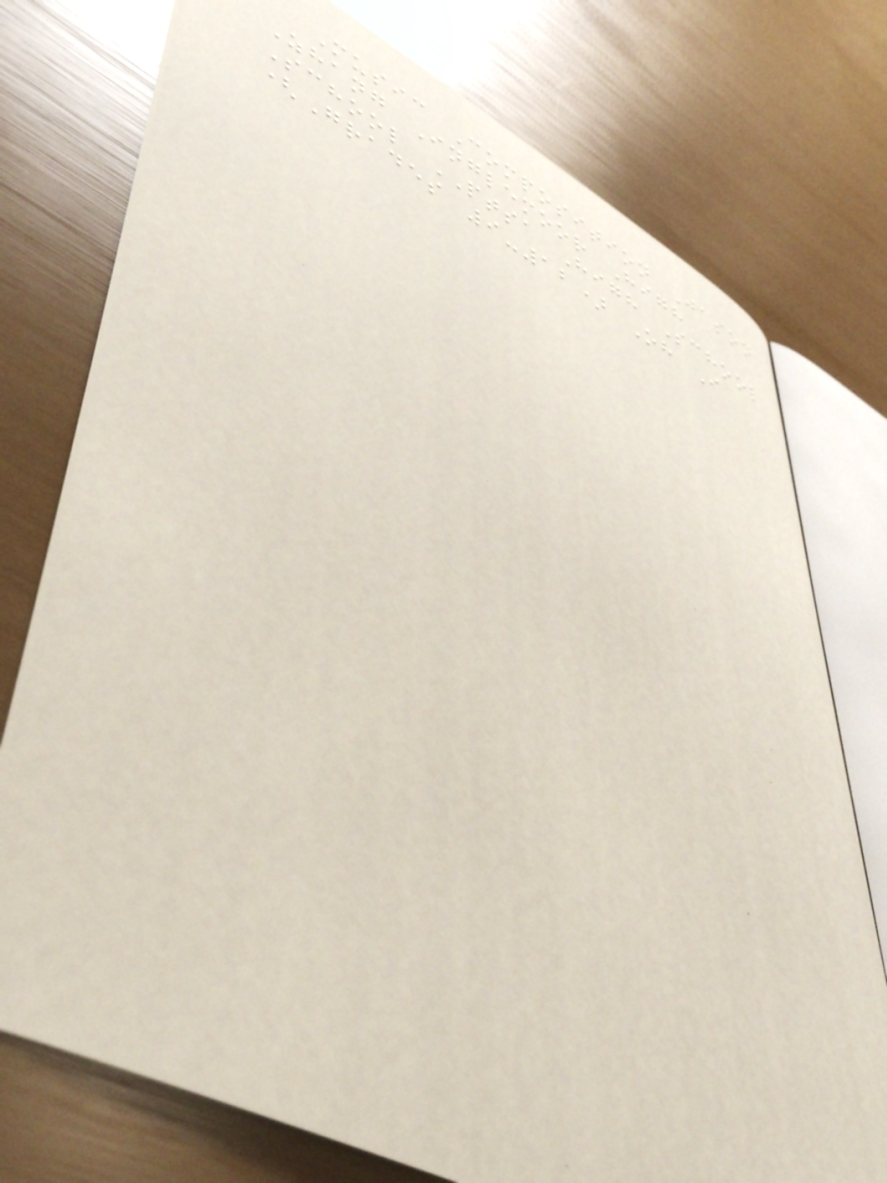Music Composition Jason
Zhang Inglemoor High
School PTSA High School
(Grades 9-12) Oh I
